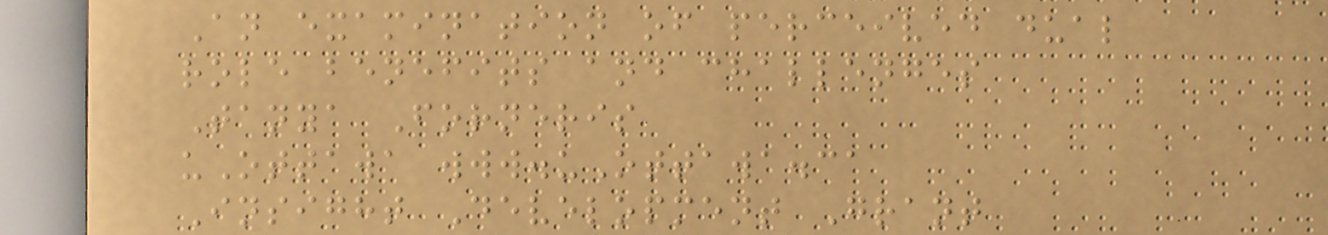An examination of perceived dual
role benefits and challenges
Tanya Forneris
uOttawa www.uOttawa.ca
Insight Development Grant
